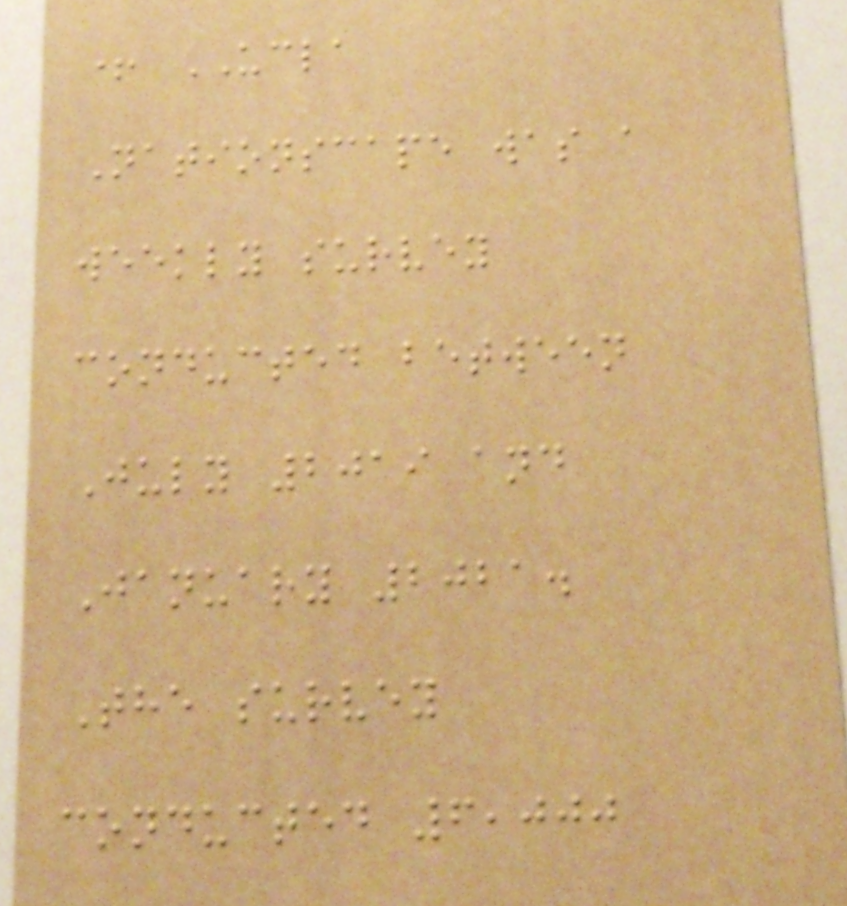+ UCLA
Nationscape was a
weekly survey
conducted between
July 2019 and
January 2021.
The survey
conducted 6,000
